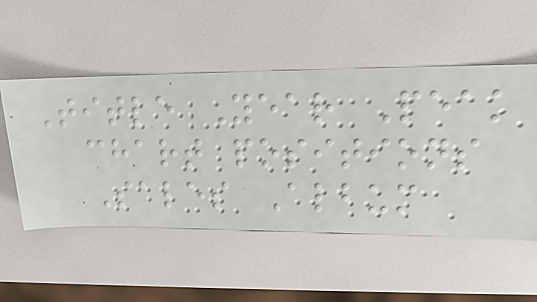Title Year Peak
chart positions
Sales Album
